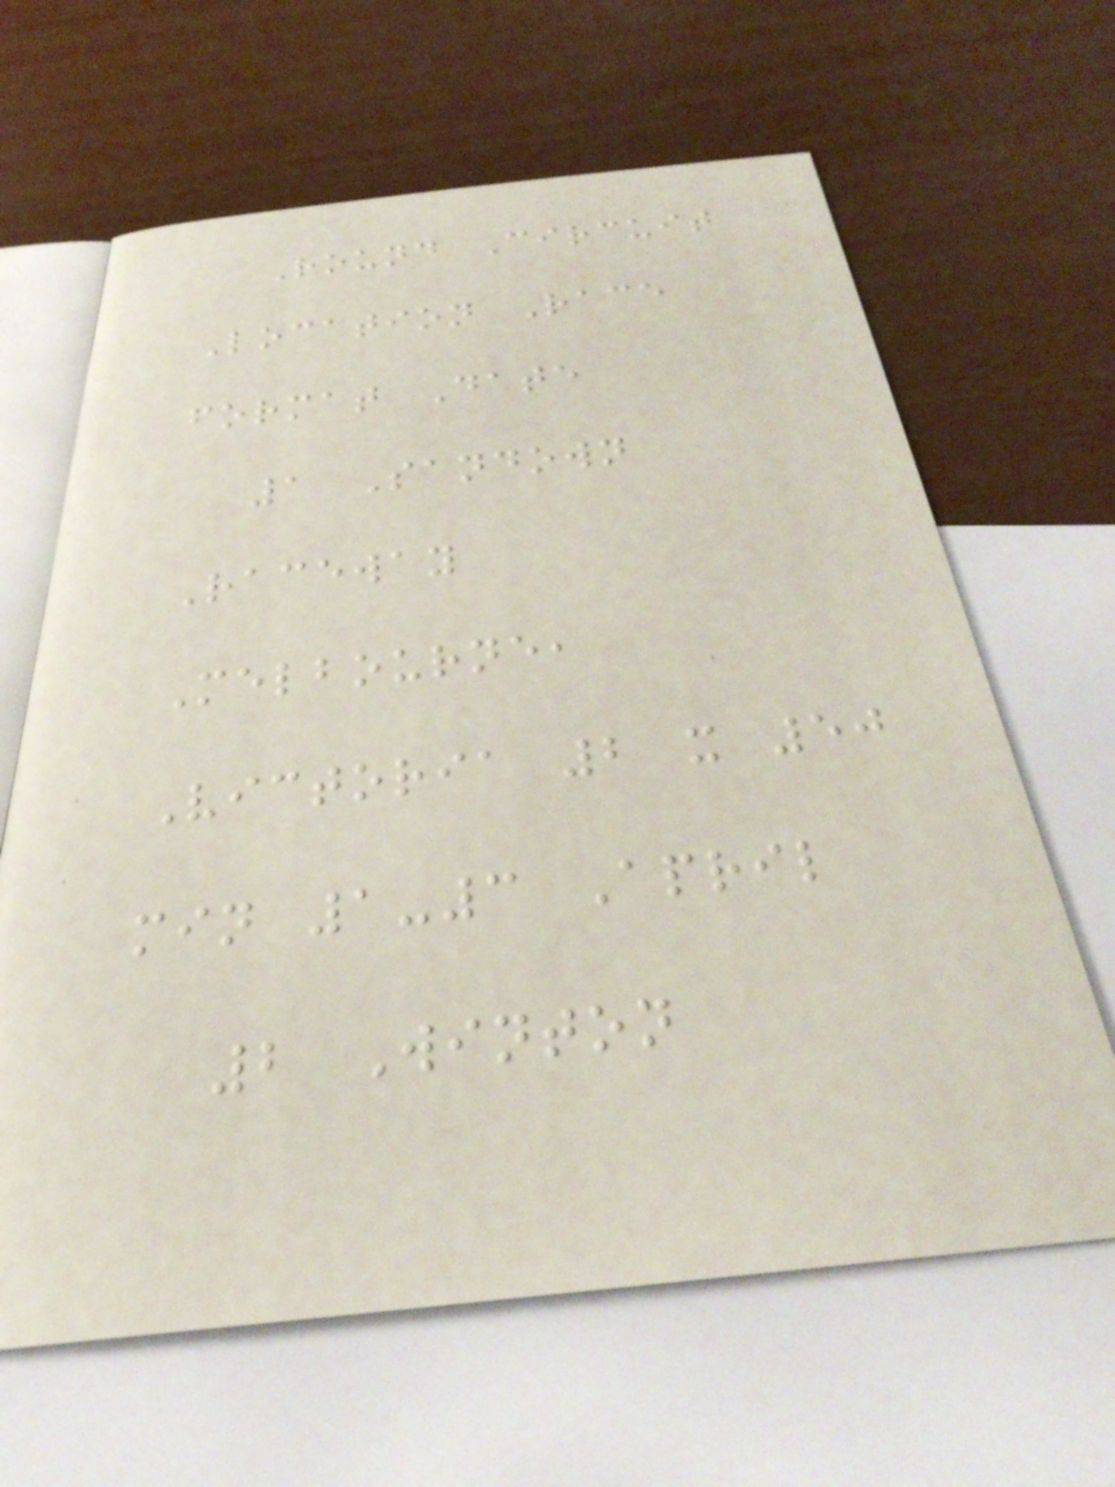Round Circuit
Location Race
format Date
1 Sandown
Raceway
Melbourne,
Victoria 2 x 50
min 1-3 April
2 Winton
